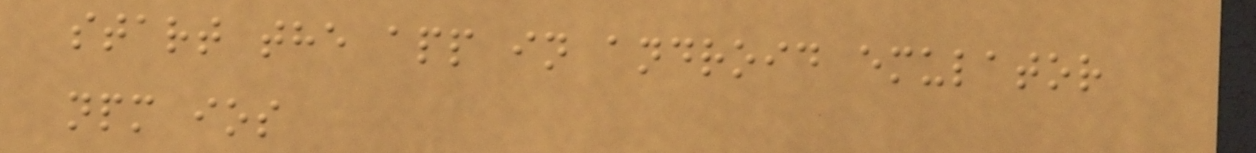start the app in android emulator
npm ios
